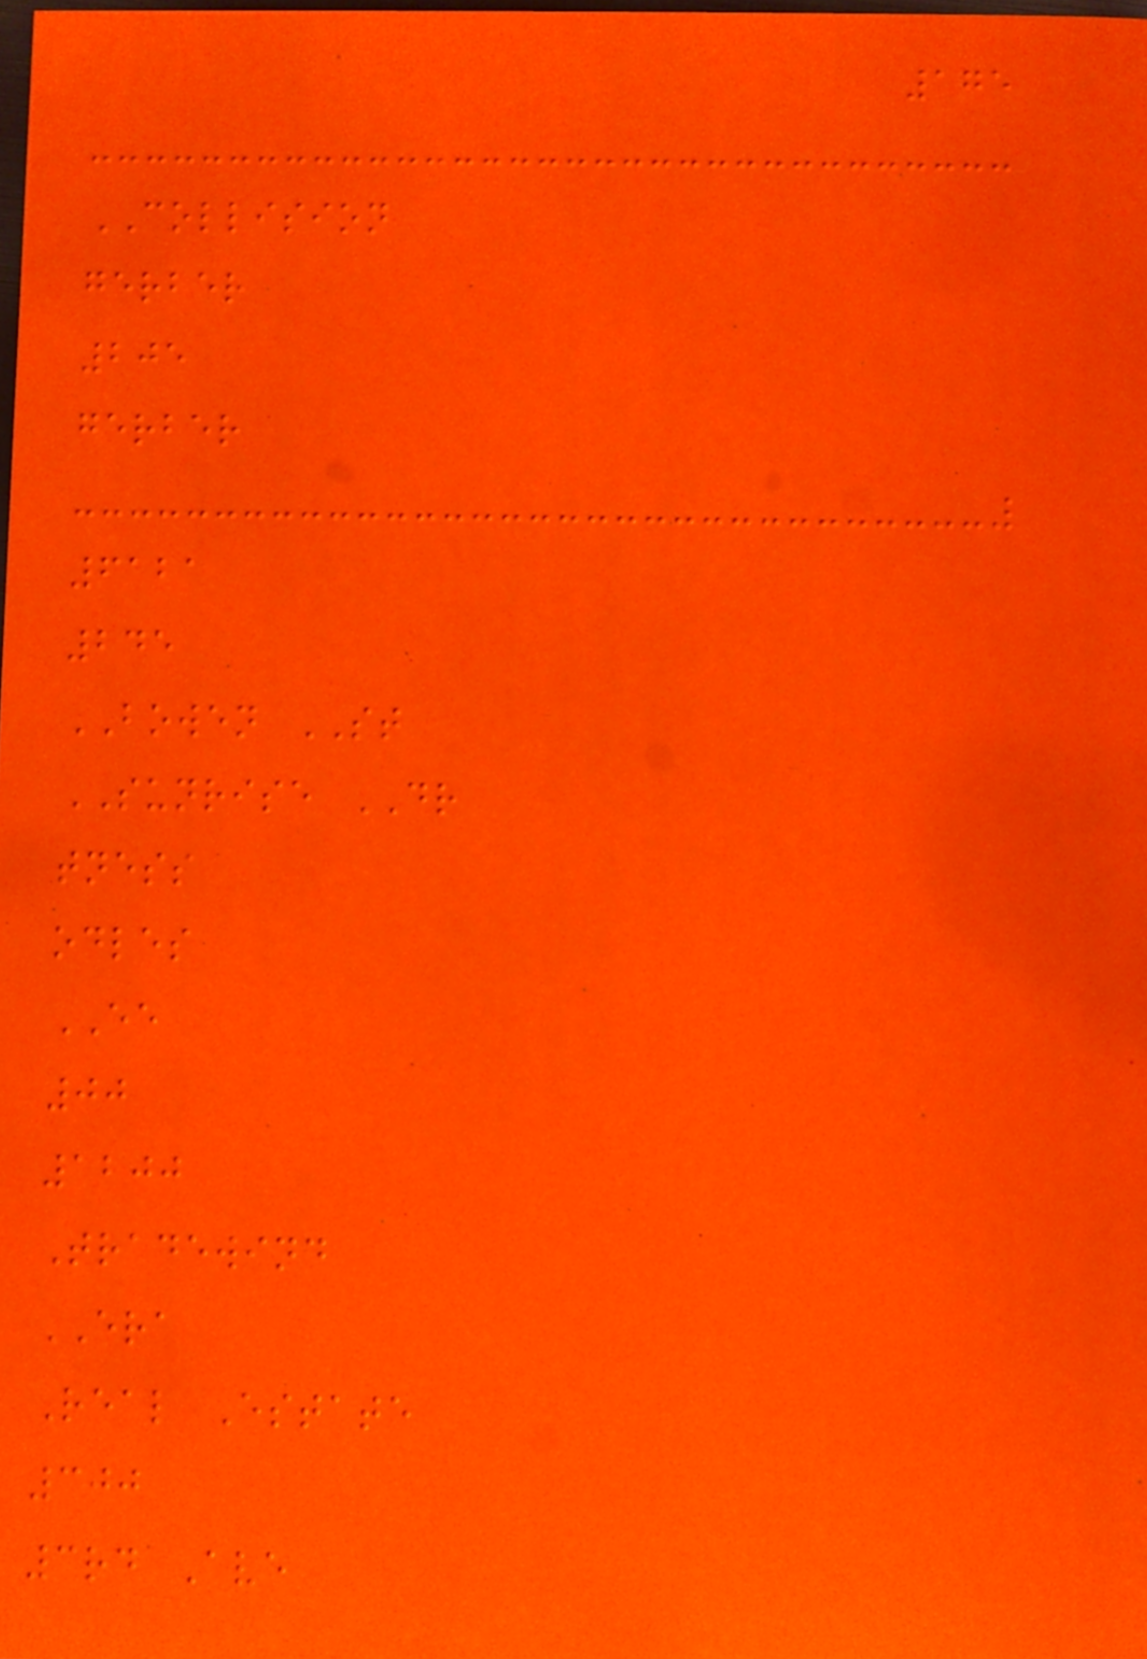175
COLLISION
gerber
205
gerber
6121
245
BOWEN ST
SUNRISE DR
tness
odles
EE
00
1200
Tradewind
ERA
Real Estate
300
3rd Ave
